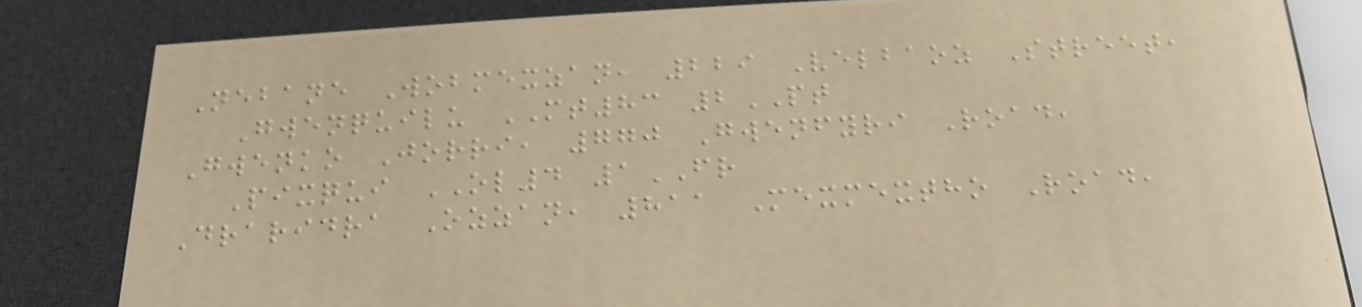Nebane Wobmexzan, 229 Velbaoz Street,
Gwenquilu MT83 2PT
Gwenko Jorri, 770 Gwenfyri Road,
Pixqui OL4 1FR
Draridra Ozzan, 811 Mexmextho Road,
